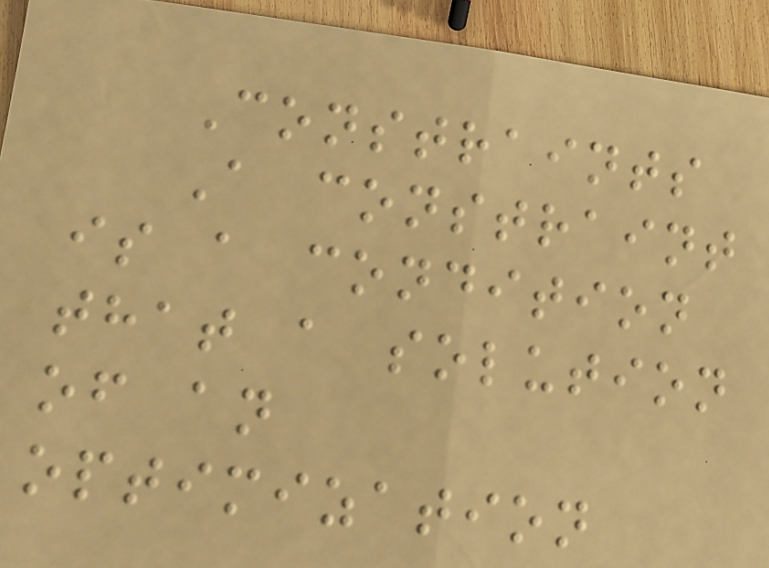Constraints
A constraint
is a condition
that a solution
of an
optimization
